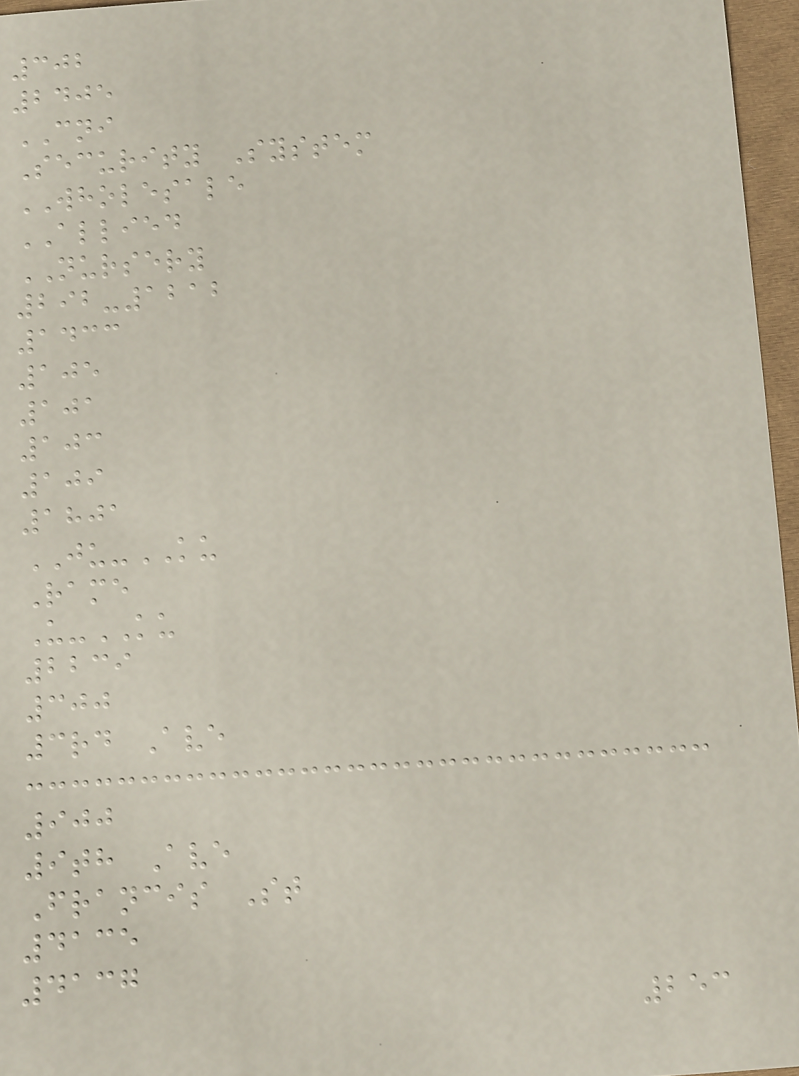302
2405
CNI
Security System
WHOLESALE
ALLIED
NURSERY
292-1212
1433
105
101
103
109
1801
JU-KU
Rame
U-KU
2239
300
3rd Ave
900
9th Ave
Francis St
4135
4137
253
